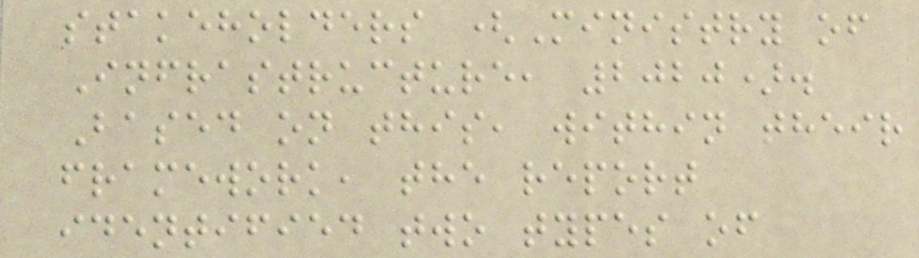stakeholders (Ministry of
Infrastructure, 2020).
Based on this, within their
framework, the report
identified two types of
